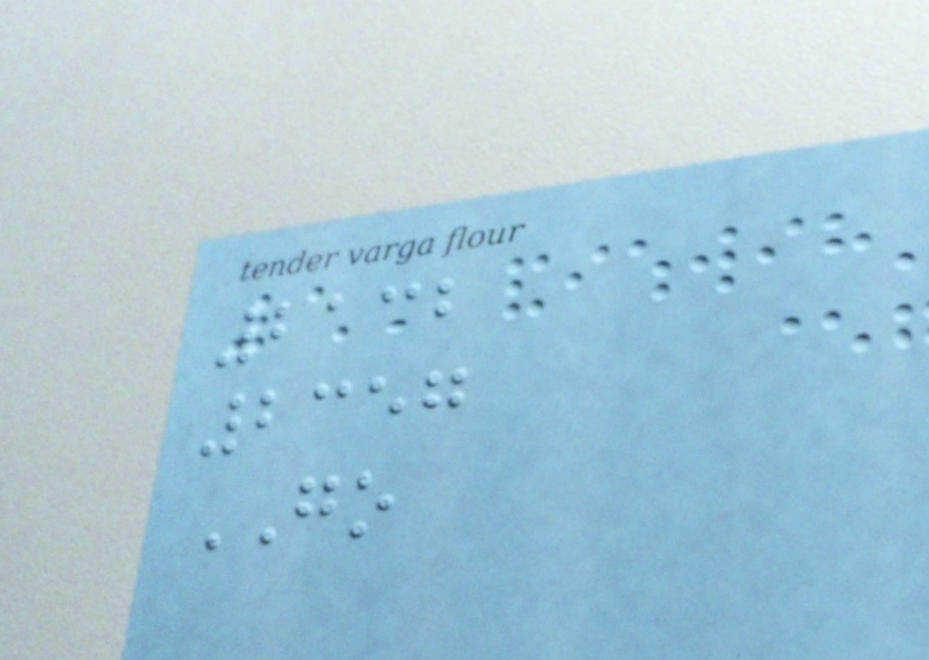2132
2357
GO
